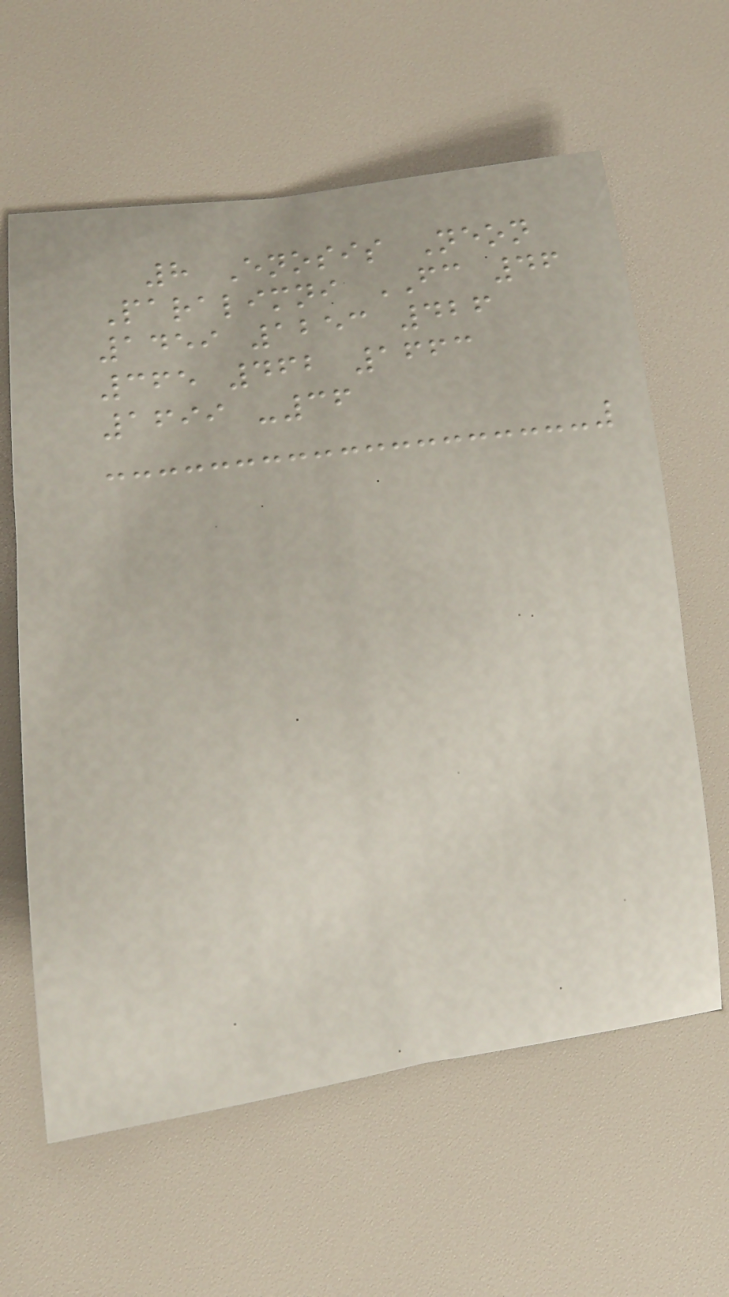8 Enosis Neon
Paralimni FC 46
1459 1253 426
365 462 1663
1699 -36
